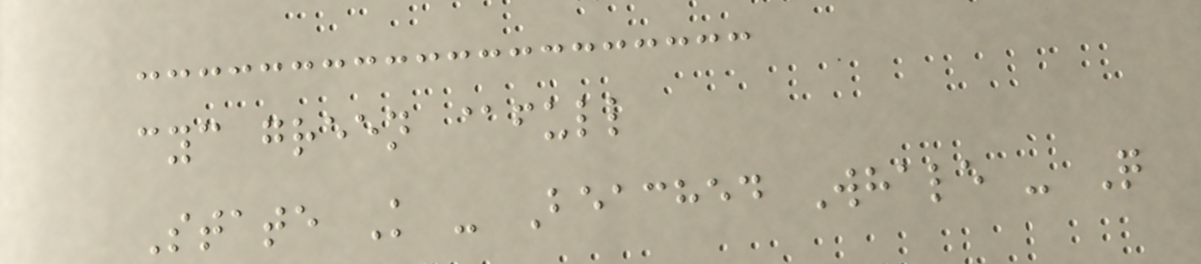cyc green @full
State K - Beached Whale - Q
